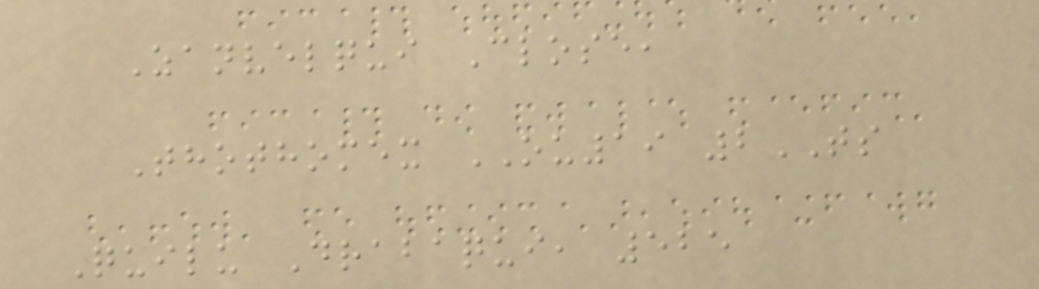Zanvelqui Close,
Thothomex OU19 2TS
Quilu Drabaqui, 525
